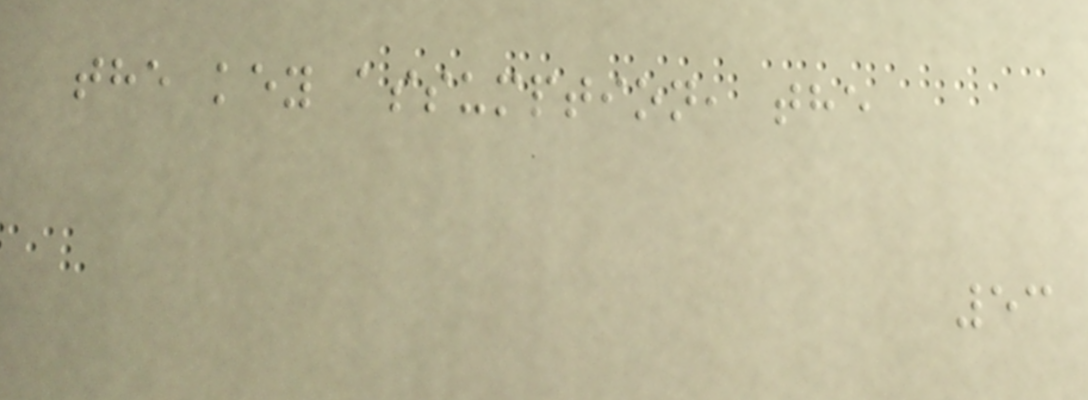the key assumption, the
53
